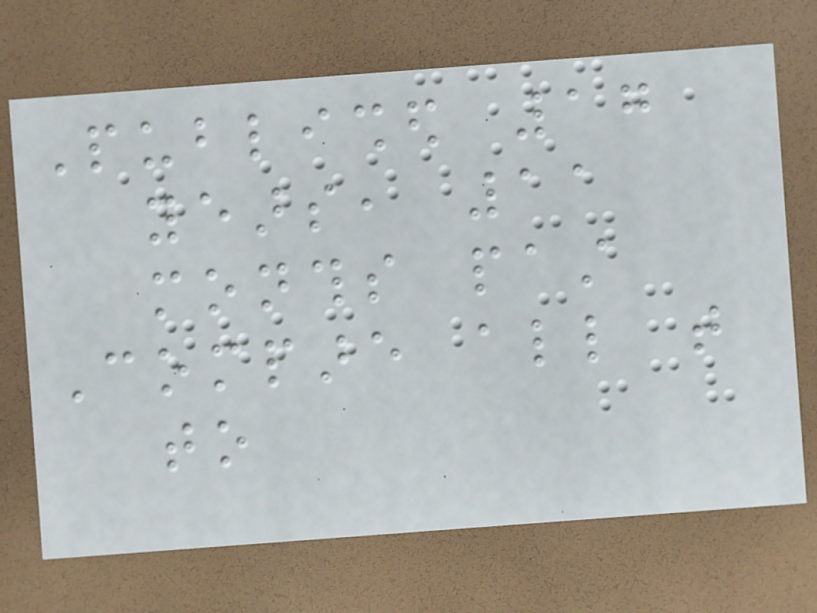Published 17
years, 11
months past
Compare all that
to
